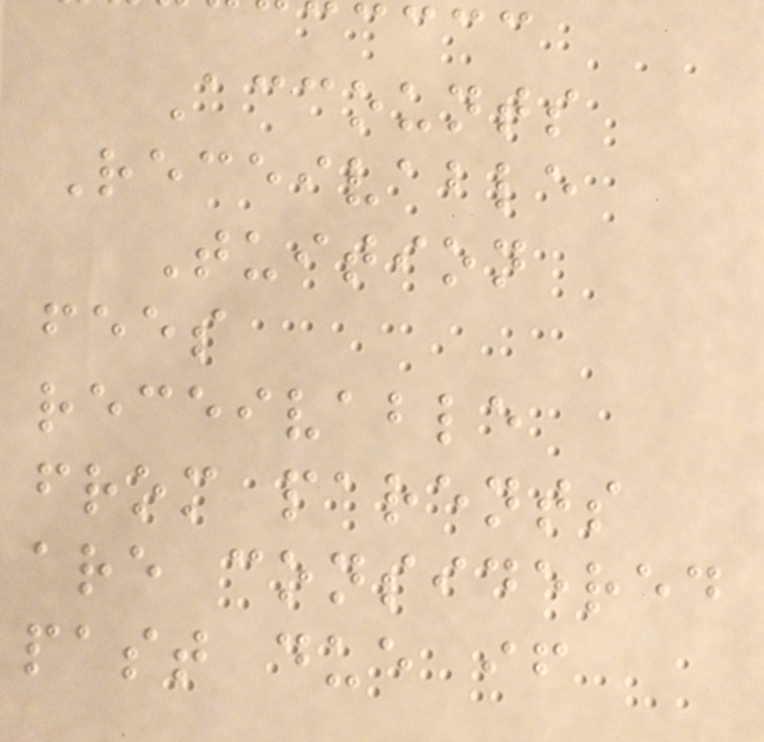Accounts
Receivable
Tuition
fees
receivable
from parents
are considered
past due if
